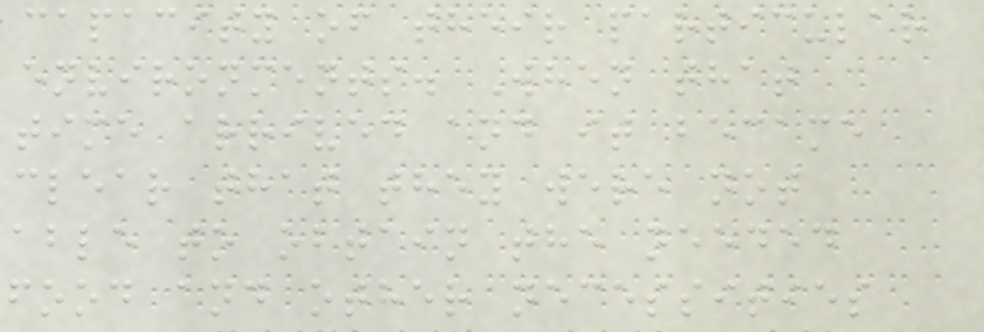capacity of their particular
environments. When that
time arrived and it became
clear that they were not
able to obtain the needed
food and other necessities
